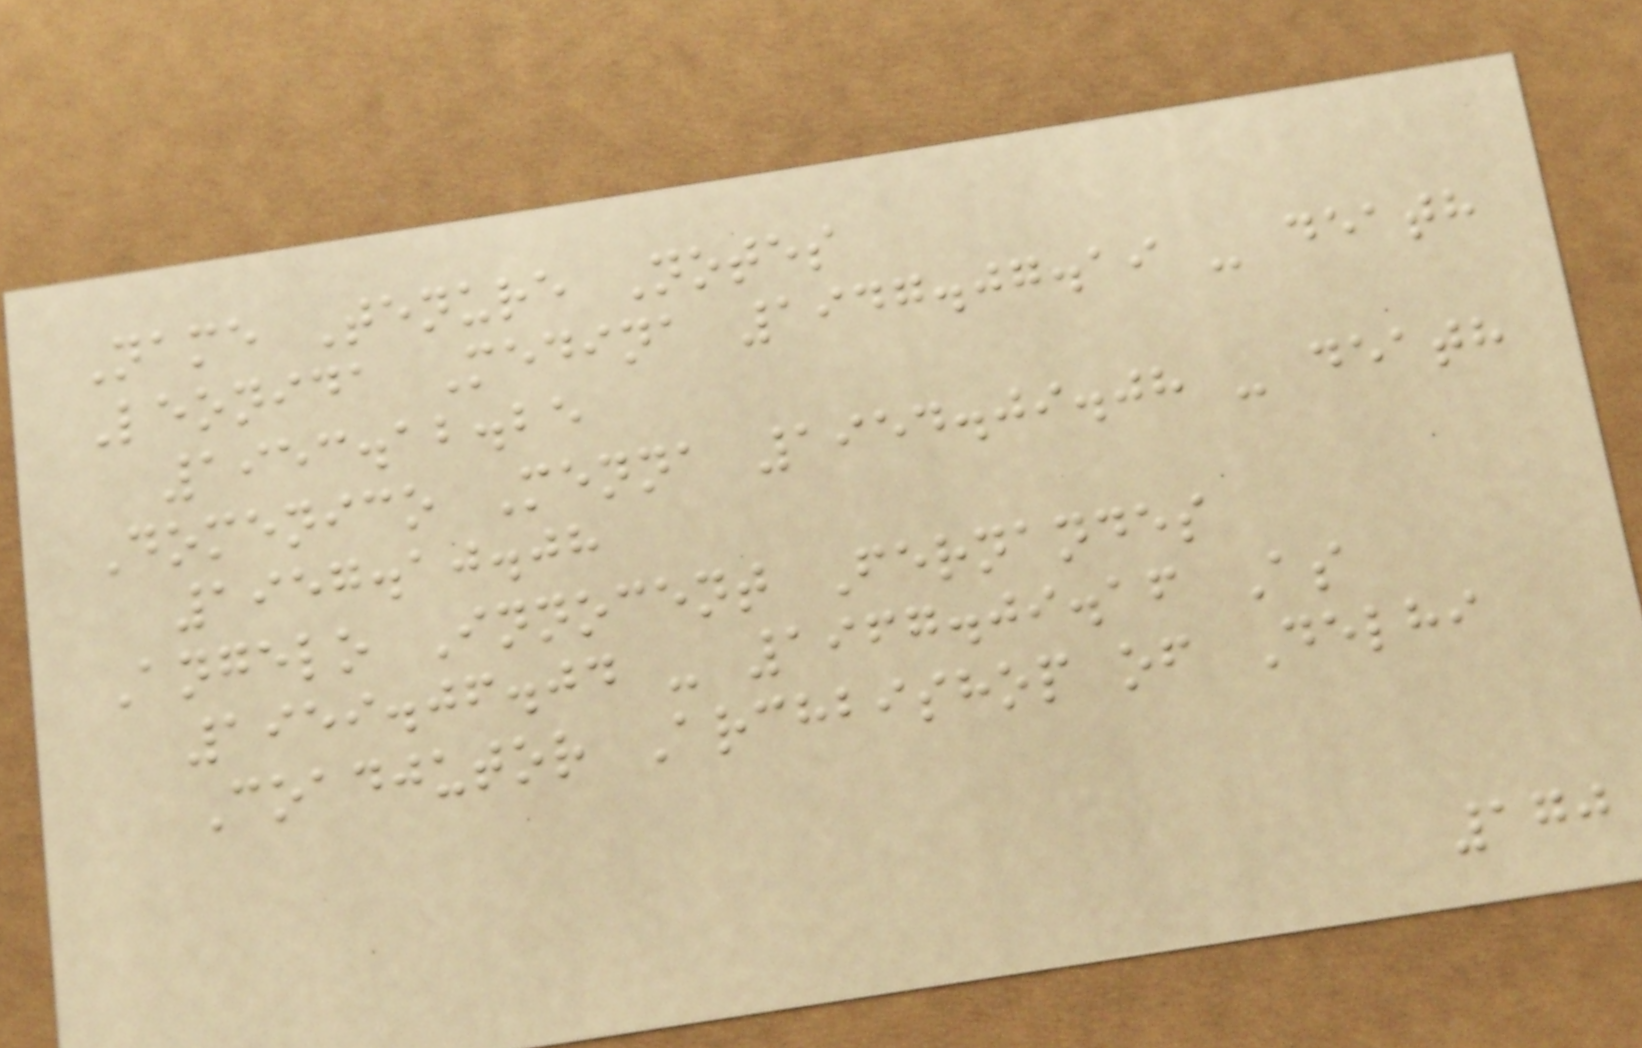Name Tenure Notes
Leonida Medina 1947.07.19 - death
1953.12.25
Domenico Menna 1954.09.08 - death
1957.10.08
Angelo Innocent Fernandes
1959.06.04 - 1967.09.16 As
Coadjutor Archbishop of Delhi
170
